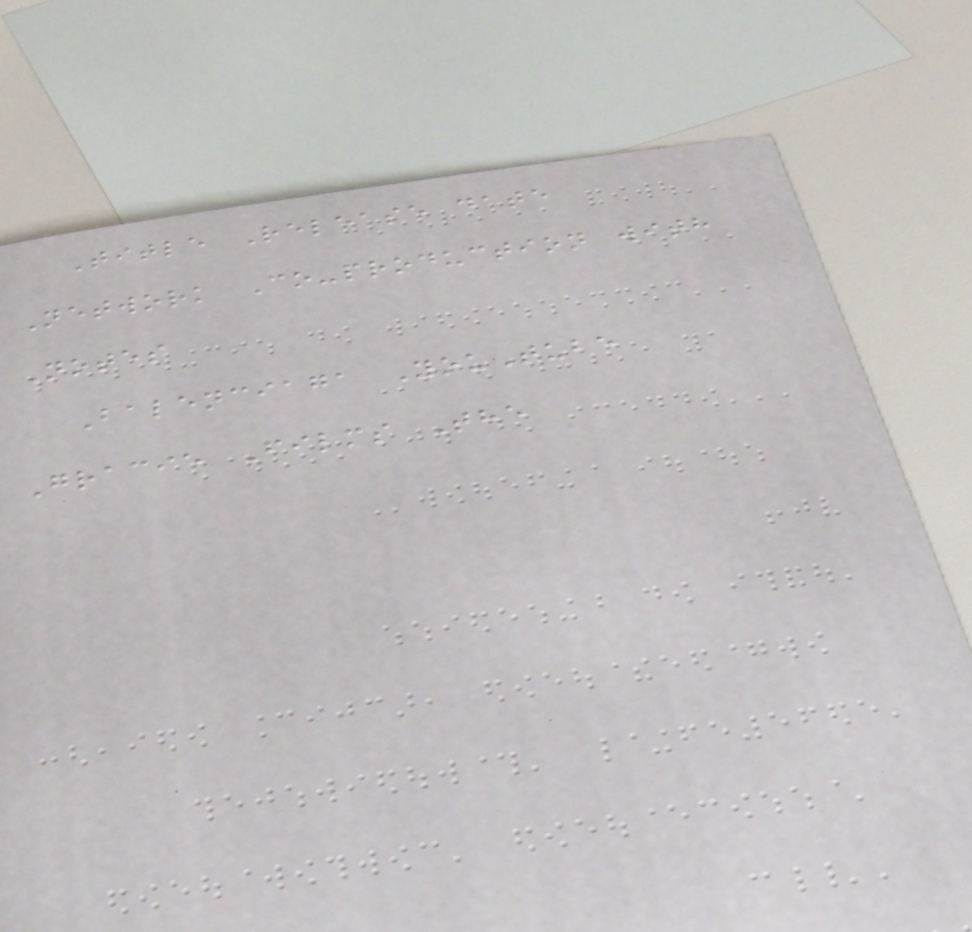Title Release date
Network Co-production with
Notes
Balenciaga YouTube
Gracie Films The
